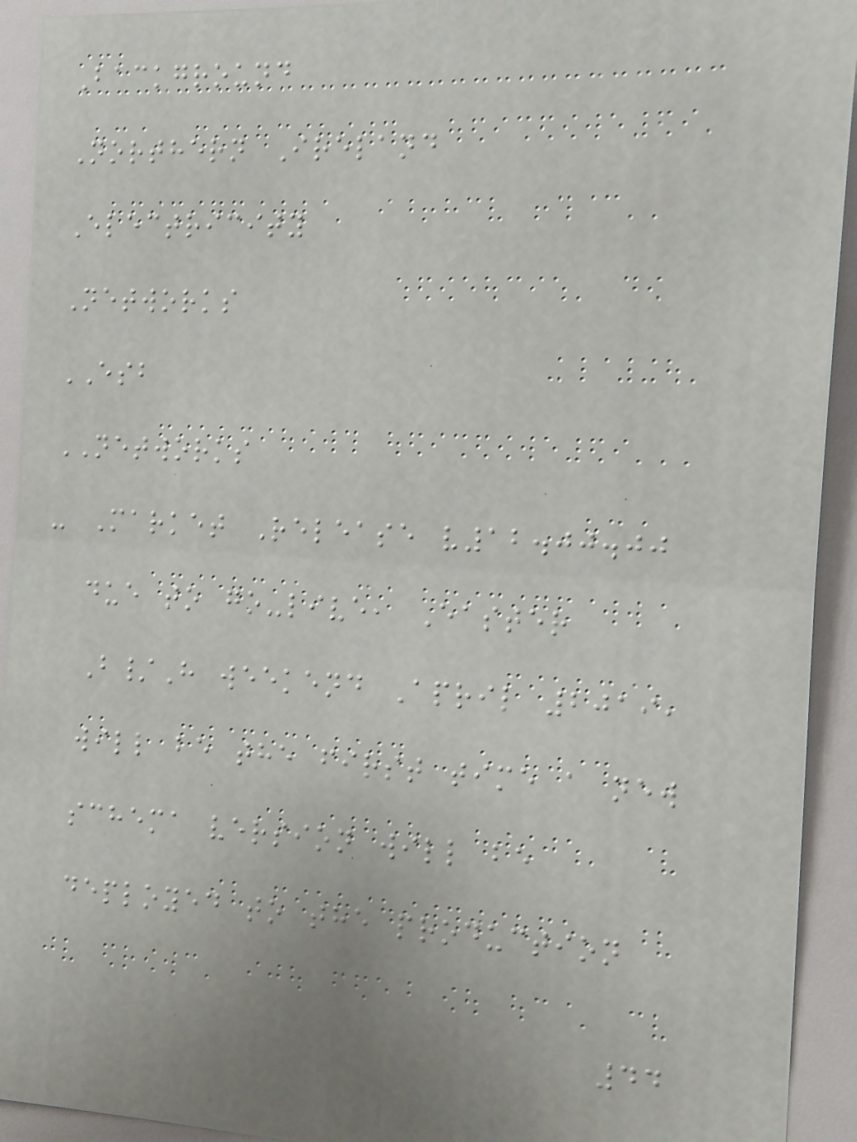Background
Northern Ireland
Electricity
Networks
ESB
NETWORKS
- Market Release v12.00.00
due to go-live, Easter
B/H weekend April 2019,
will be the first time a new
schema version will be
deployed to the production
44
